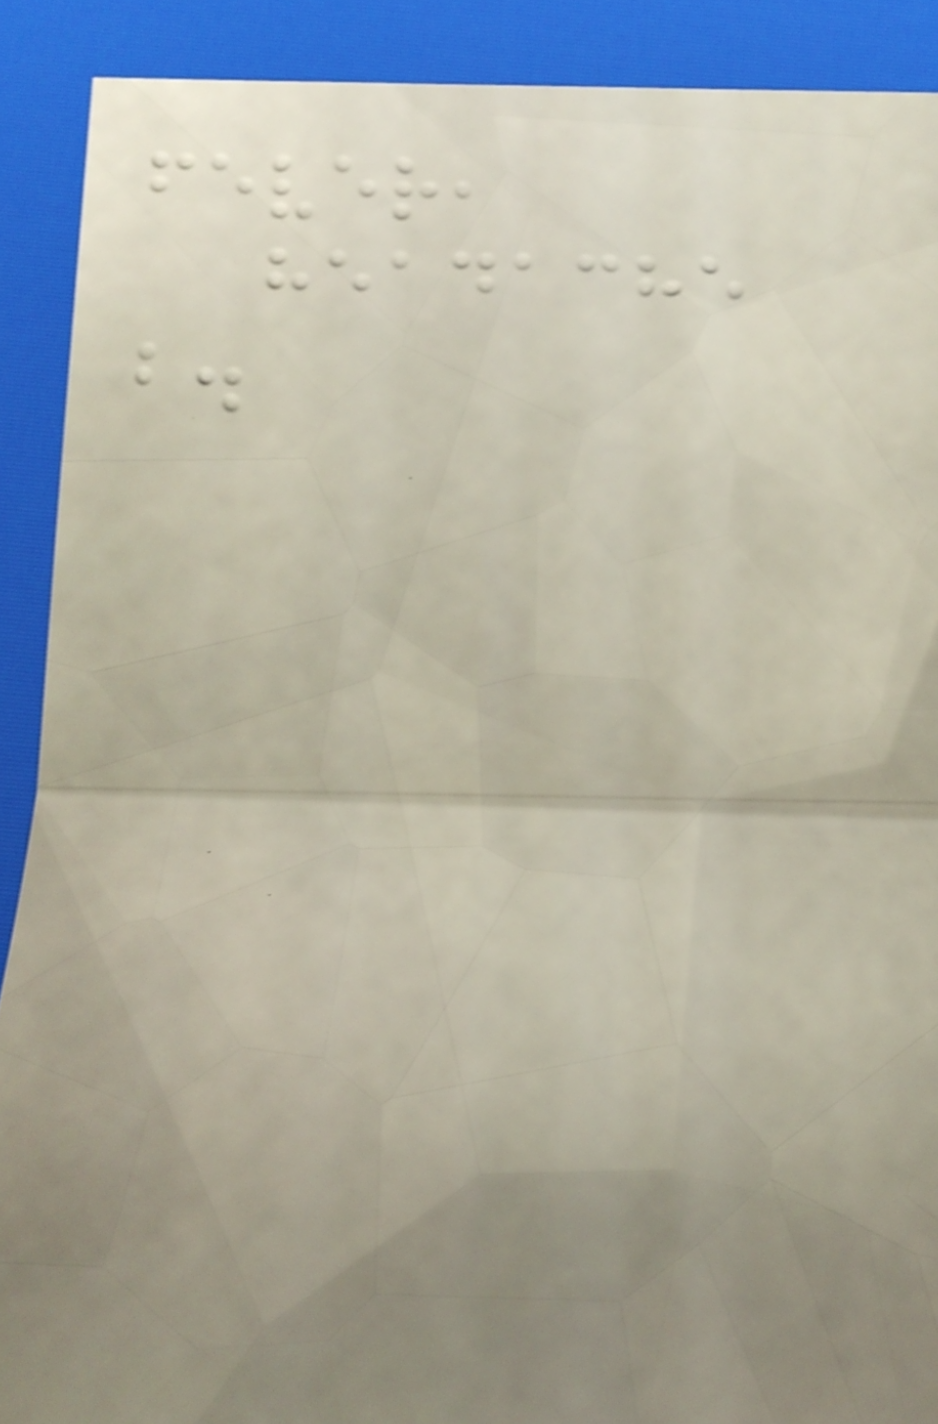fever,
headache
b.
